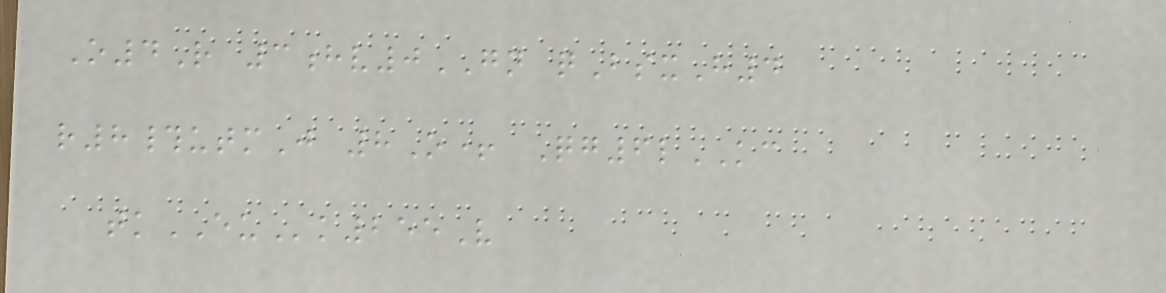O4R 3hv0GN qBsxH4
r8#utmJ 8O+ Qg6lKC
tkEUk255V
